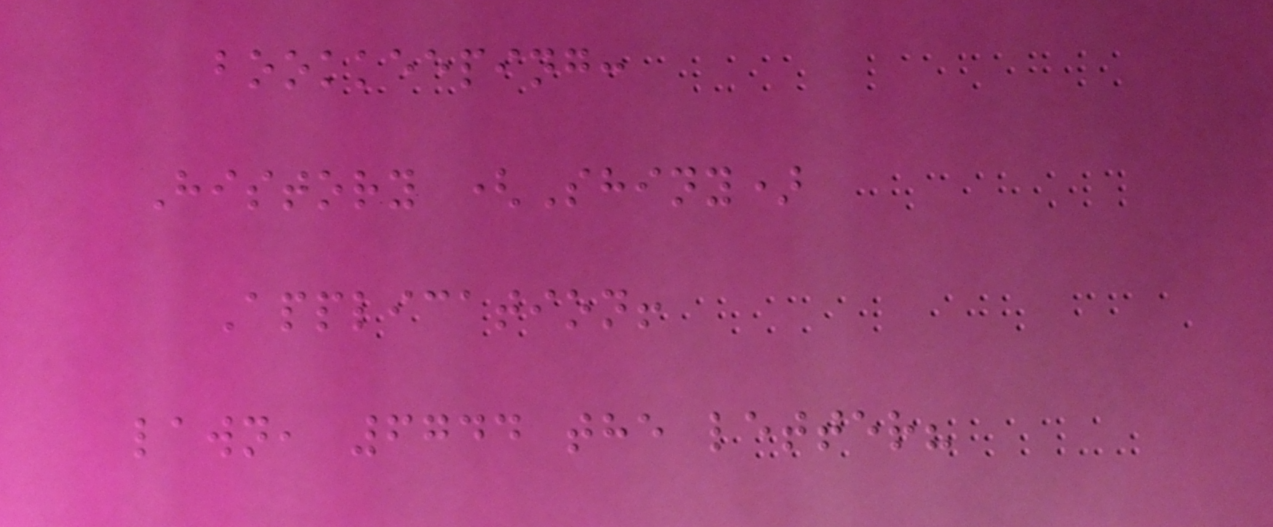bookkeeping:
History (Shiny)
Application!
lawn, 6744 the letter?
